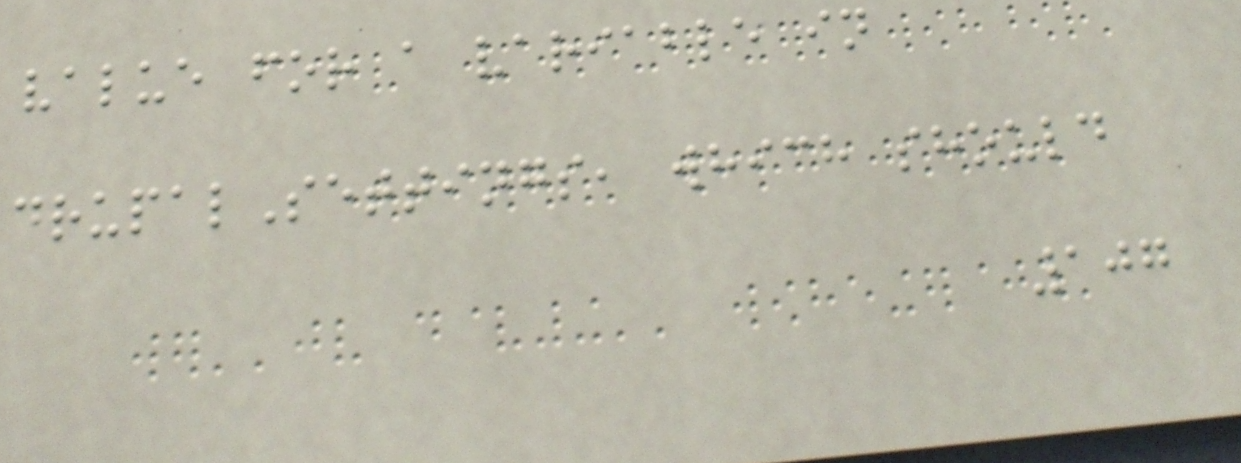value for a variable in
drupalSettings, which should
107
